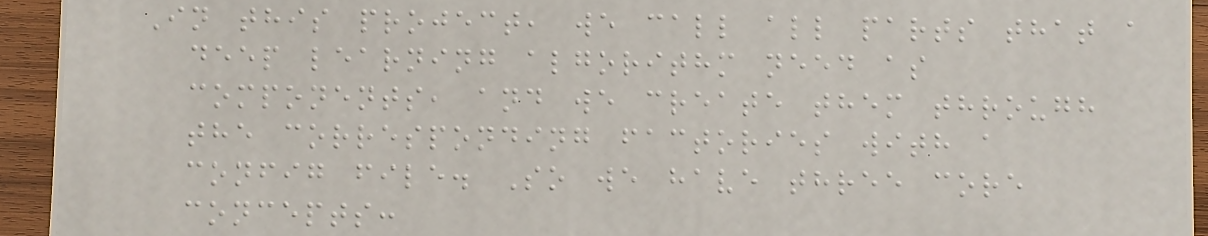In this project, we call all parts that a
deep learning algorithm need as
components, and we create them through
the corresponding factories with a
config file. So we have three core
concepts:
